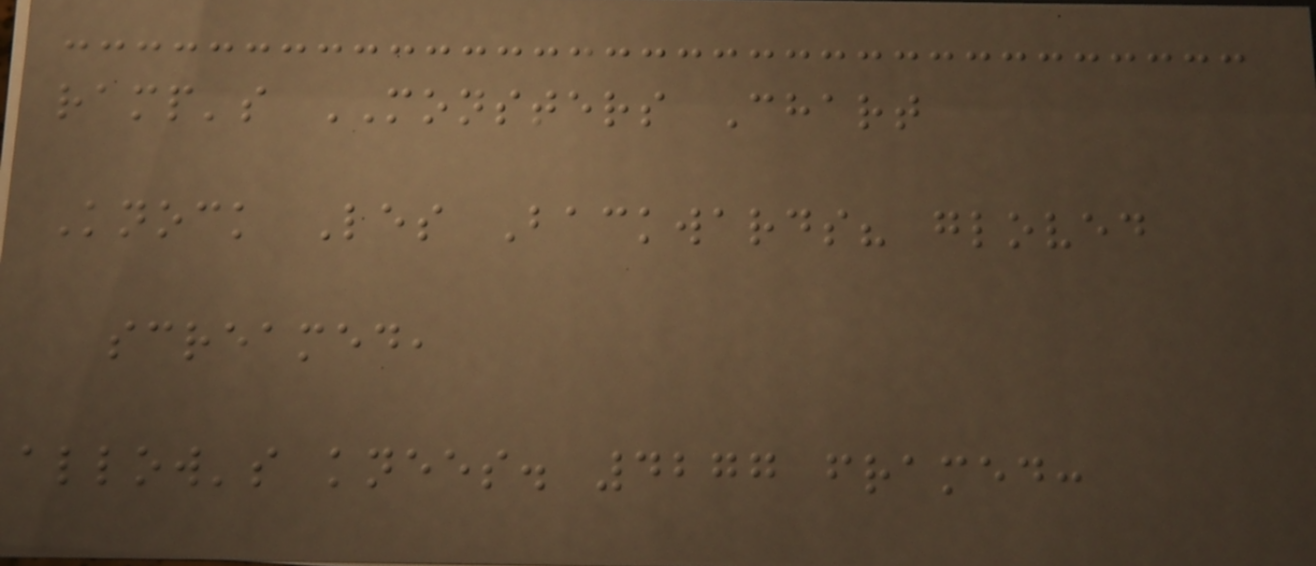ramp's MONSTERS Chart
Knock Les Backwards? gloved
screamed,
allow's knees. 4277 framed:
